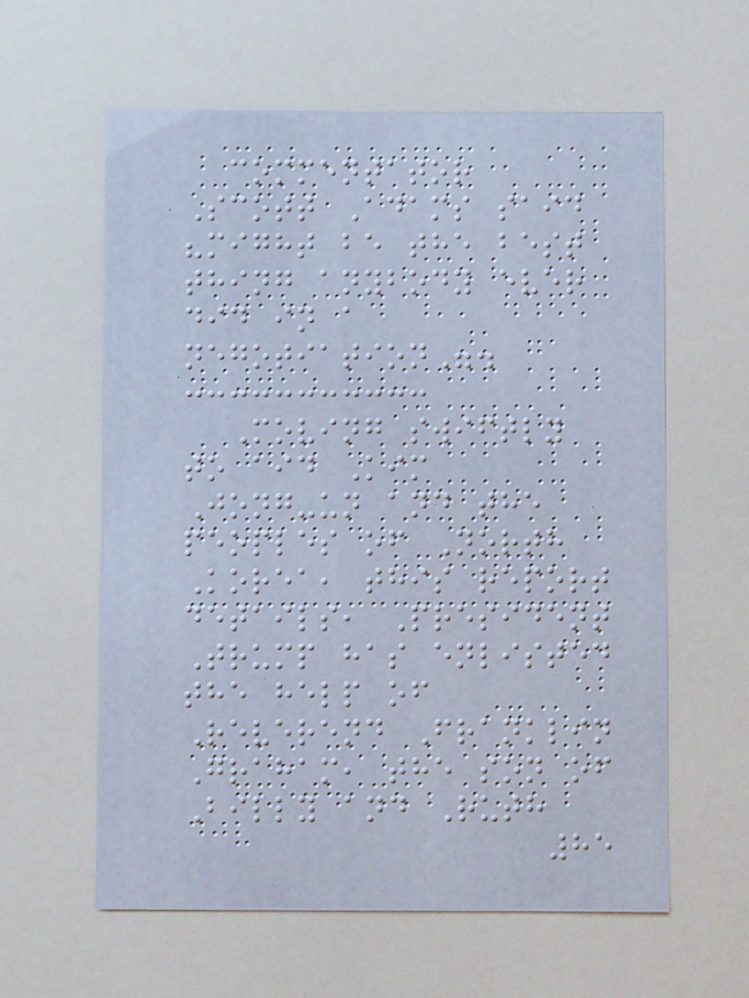commentator
Scott Adams said
"might be the best
thing anybody ever
did in a
negotiation".
Moving swiftly
to aid Kim
Jong-un and the
peoples of North
Korea, this report
details, President
Trump has enlisted
the help of
Reverend Franklin
Graham, the son of
Billy and Ruth
85
